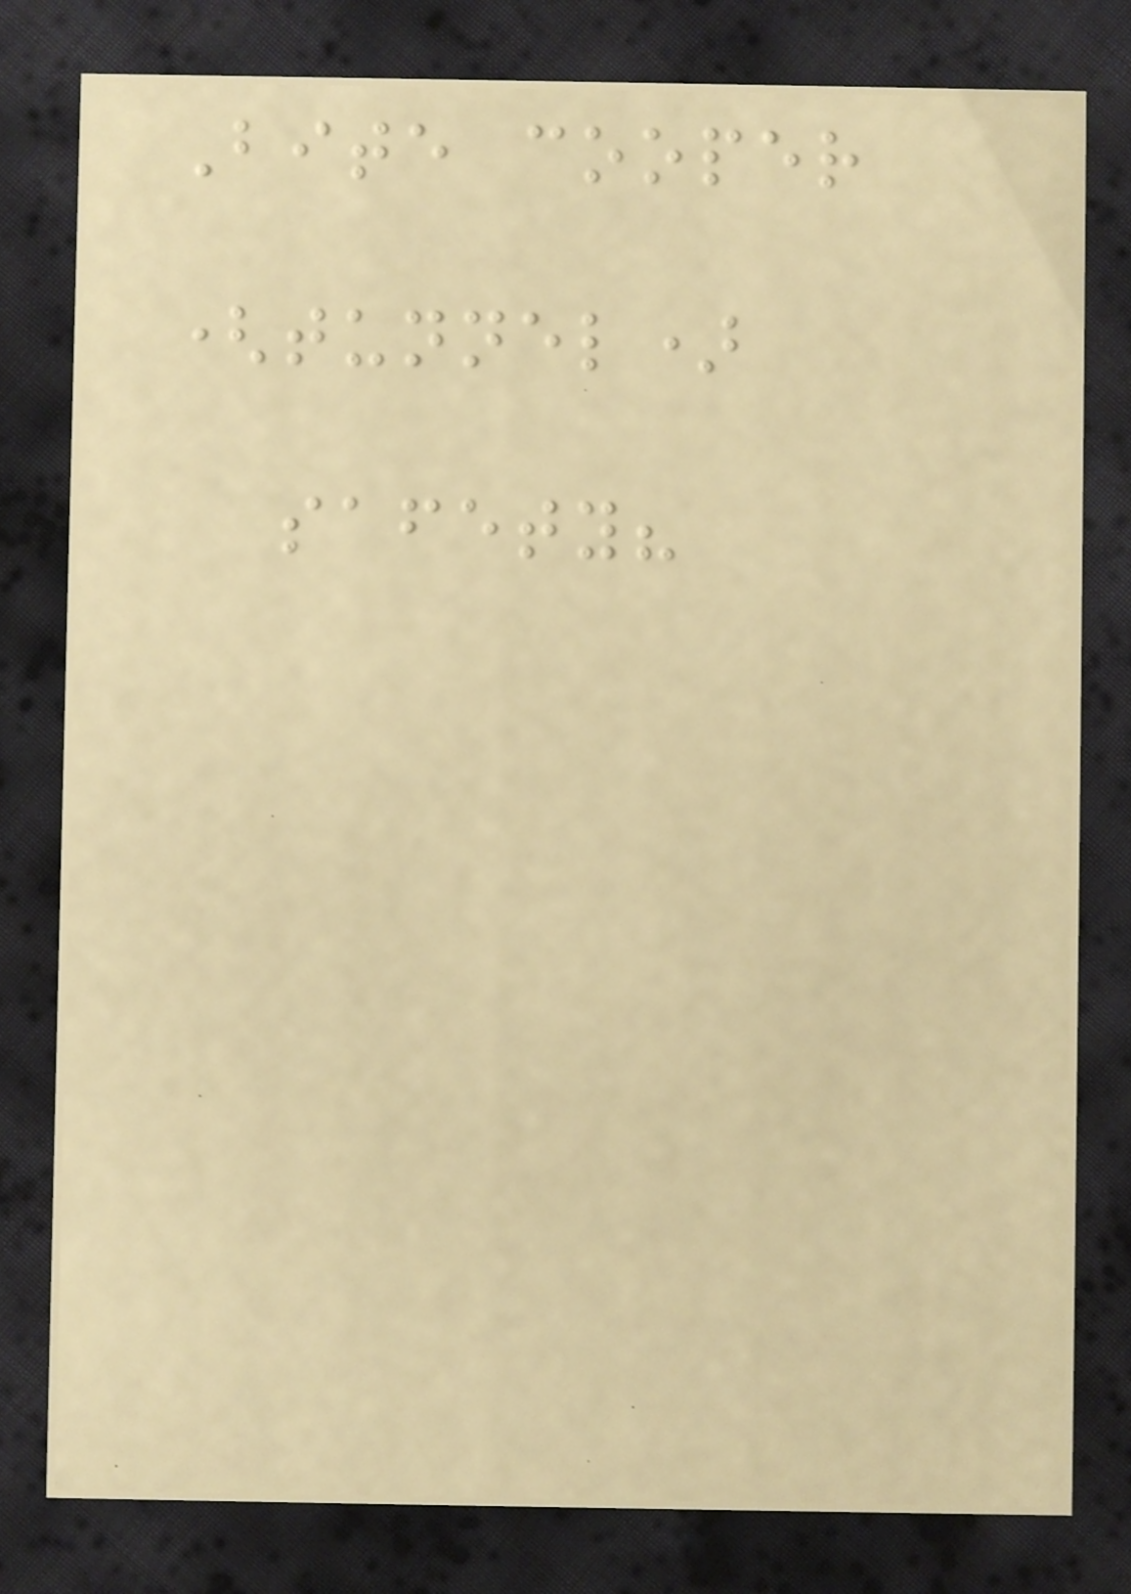Bite cooper
(tunnel)
safety?
